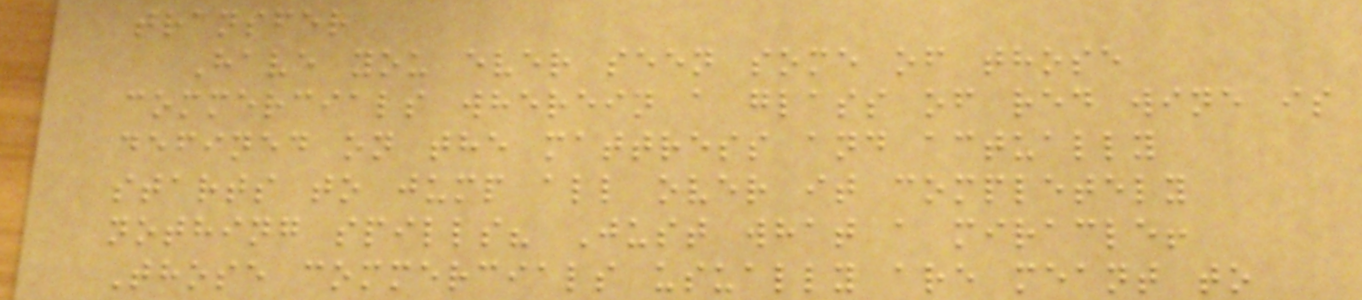transfer
Have you ever seen some of those
commercials wherein a glass of red wine is
defined on the mattress and actually
starts to jump all over it completely
nothing spills? Just what a miracle!
Those commercials usually are meant to
